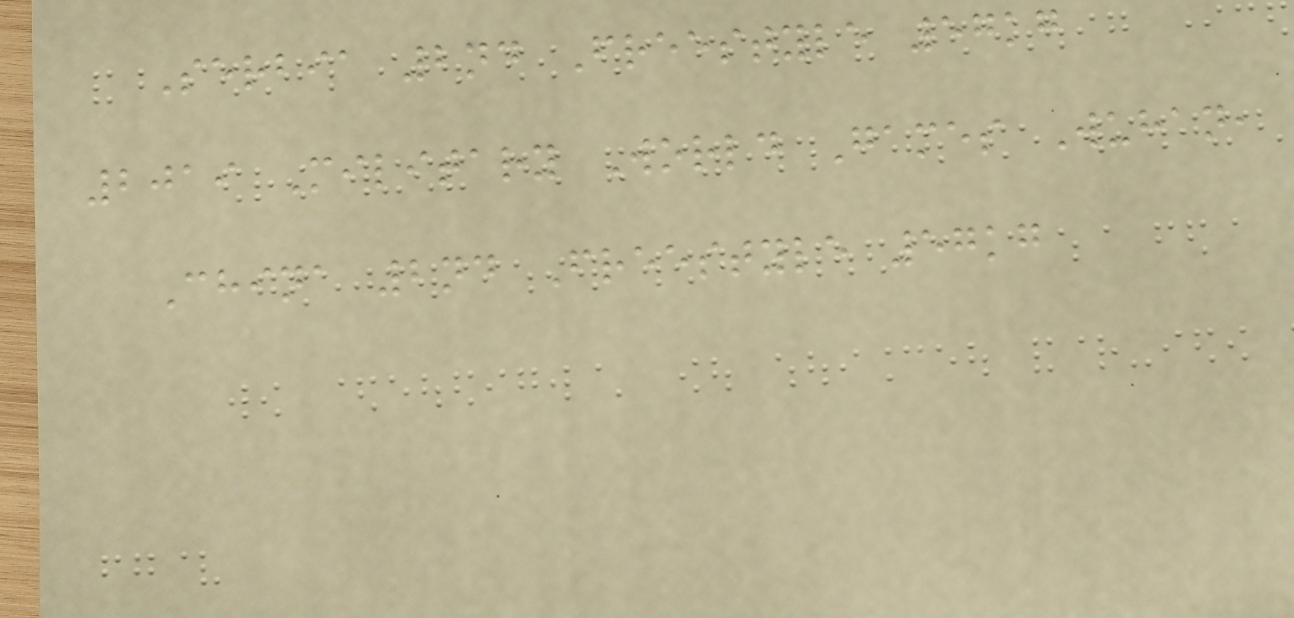Serbia 2nd Freestyle 57kg
2019 Military World Games Wuhan,
China 2nd Freestyle 57kg
